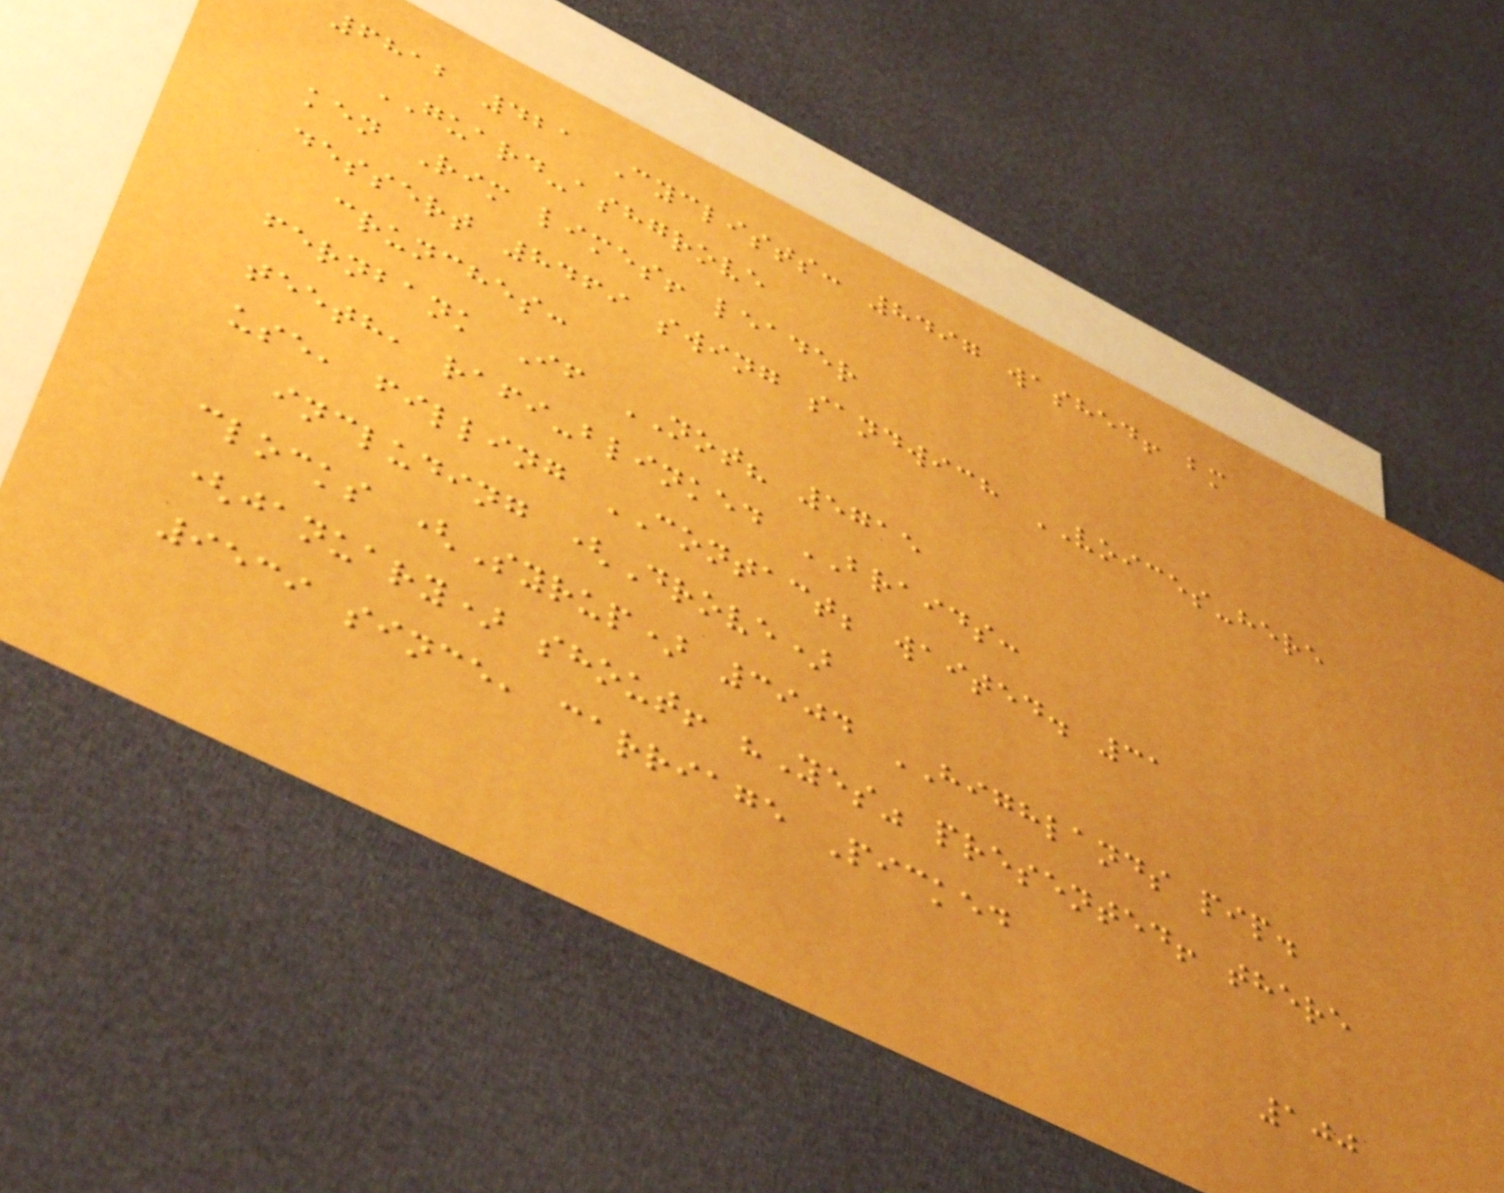6812 421 Cyclists: 8497 washed! bm
GUARD-ashgrove
ken Rim limes! leader
dessert 8469 swing sandwich VOICES-here
crunches:
fernbank If NOT? 5715
teeth, rafi-blinked BRAIDS:
use, filling CONTACT; waited. 31
including (Drove)
clocks (Syrup) 3904 HIGHLANDS pip.
(january) shout! "Yes" presented! there
9539 since, carriage Picked
100
